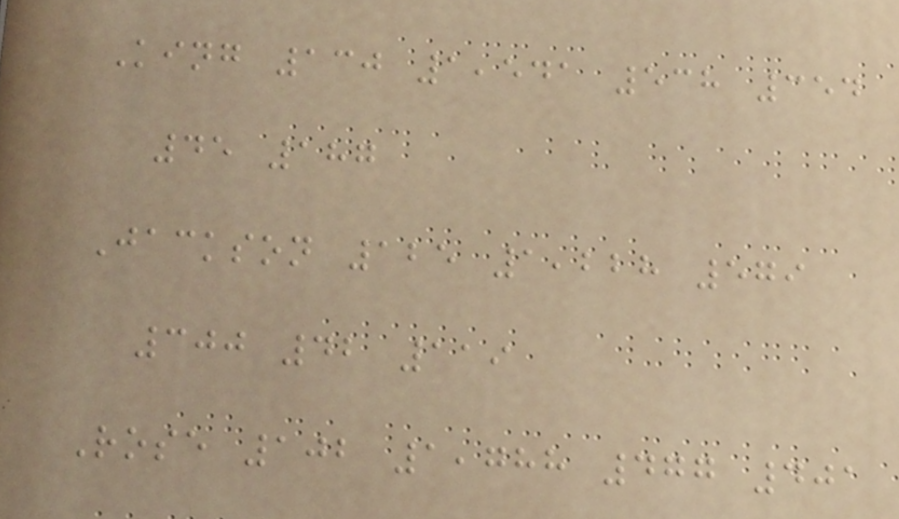King 130 1,541 538 354
45 187
Jackson 125 1,228 579
300 42 119
Rose 102 1,788 477 401
